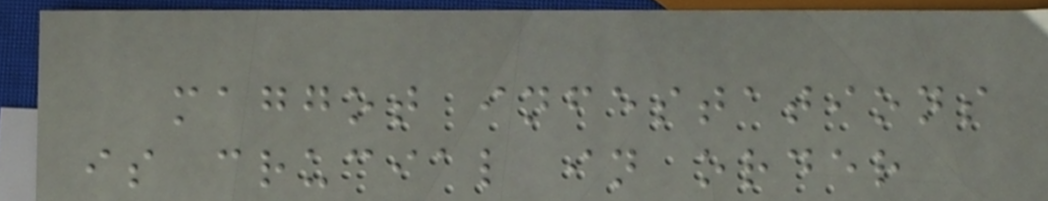maggot infestations
is crucial in order
